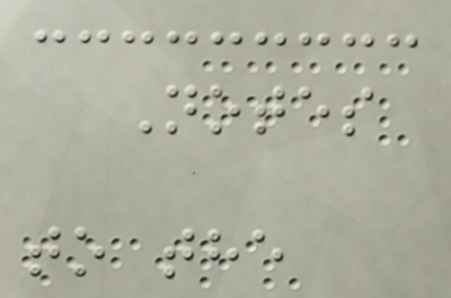Notes
to the
